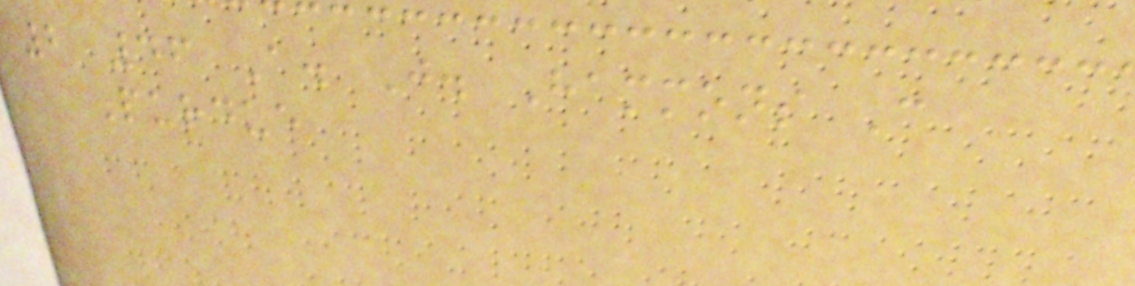2 46 A. J. Hammons C
Purdue
